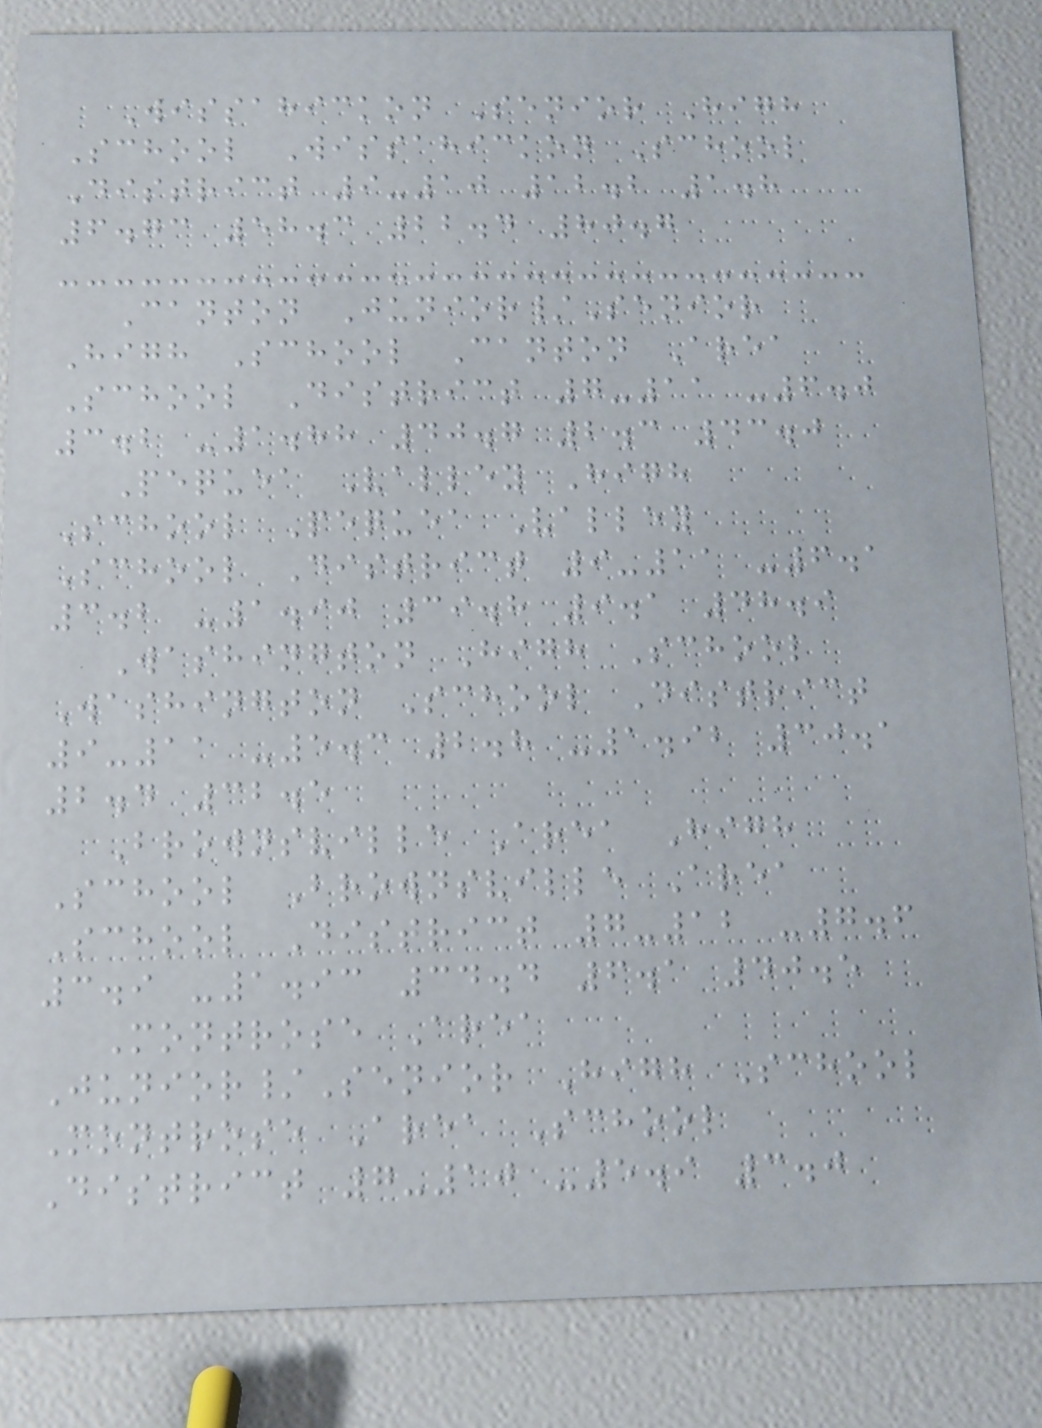Wissahickon Senior High
School Wissahickon School
District 9-10 12.2 1.8
6.73 58.3 22.4 80.7
Canton Junior/Senior
High School Canton Area
School District 7-11 -6.0
3.2 -1.88 40.7 2.3 43.0
Pequea Valley High
School Pequea Valley
School District 9-11 -6.1
3.2 -1.90 39.8 9.1 48.9
Washington High School
Washington School District
9-11 -5.3 2.8 -1.92 30.1
2.4 32.5
Brownsville Area High
School Brownsville Area
School District 7-12 -7.6
3.9 -1.93 34.4 6.1 40.5
Montrose Area
Junior/Senior High School
Montrose Area School
District 7-10 -5.9 3.0
